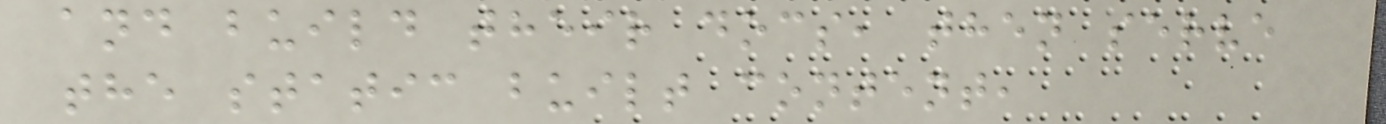and build their docs, then serve
the static built content,
